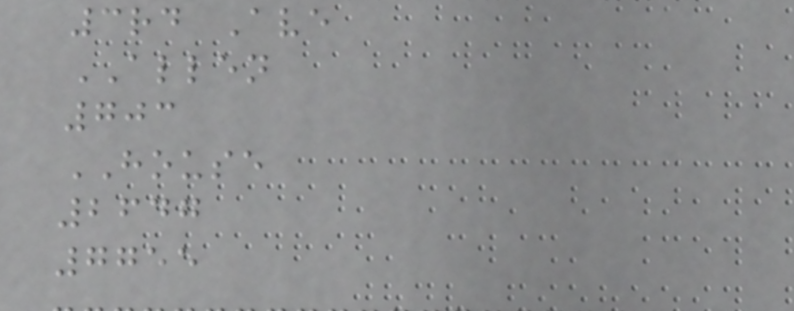3rd Ave
ALLEN
703
HOUSE
2647
7755
